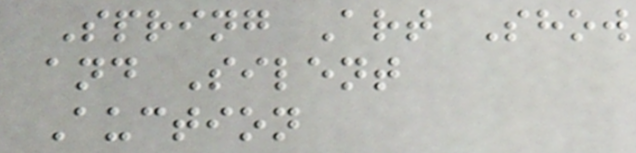Spring Art Show
and Silent
Auction
